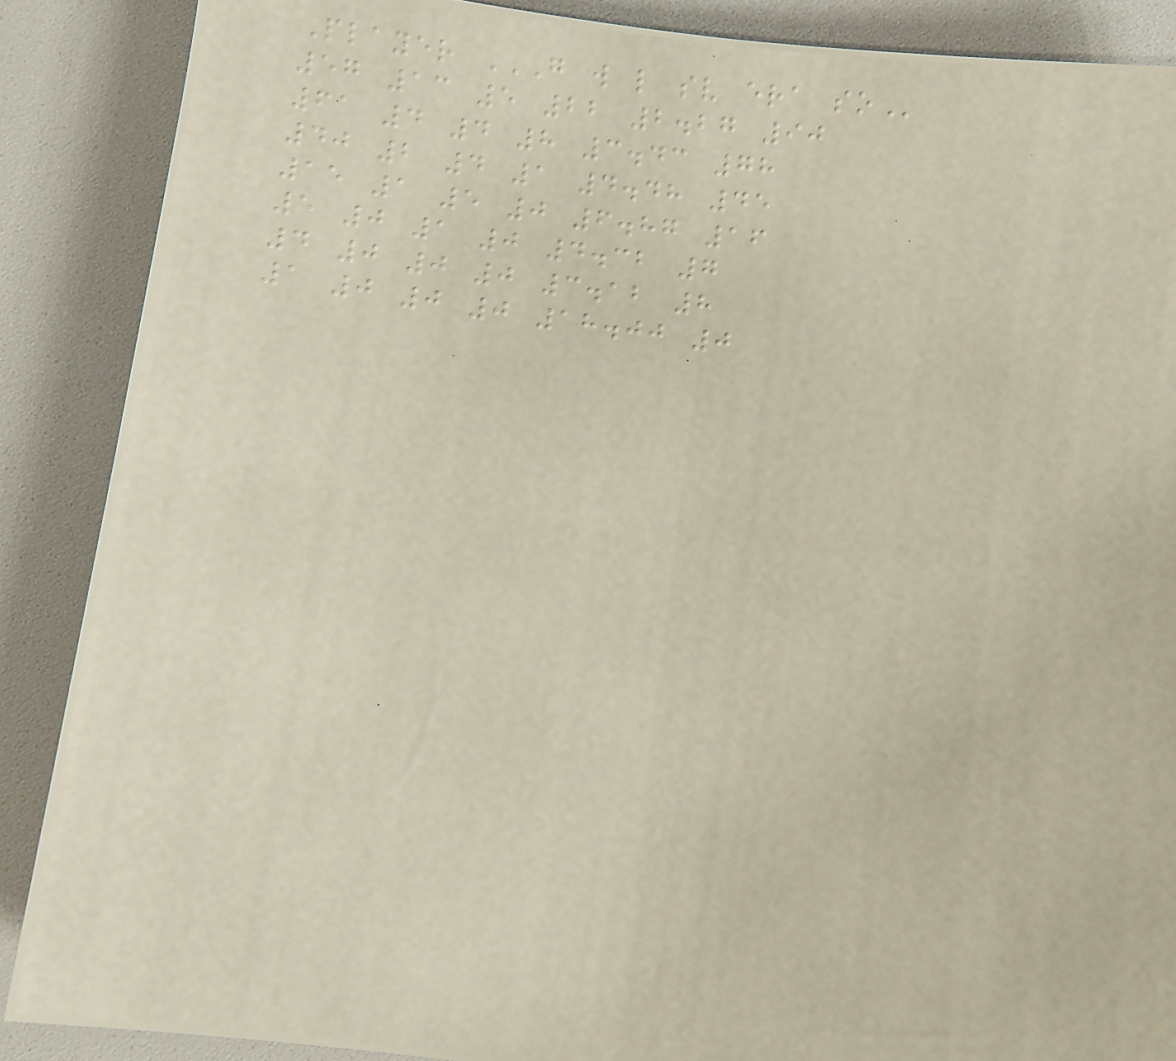Player G W L SV ERA SO
57 13 5 22 2.27 90
61 4 4 8 3.43 78
40 2 4 1 4.48 45
15 1 5 0 6.87 16
5 0 1 0 4.32 7
4 0 0 0 3.12 8
1 0 0 0 18.00 0
